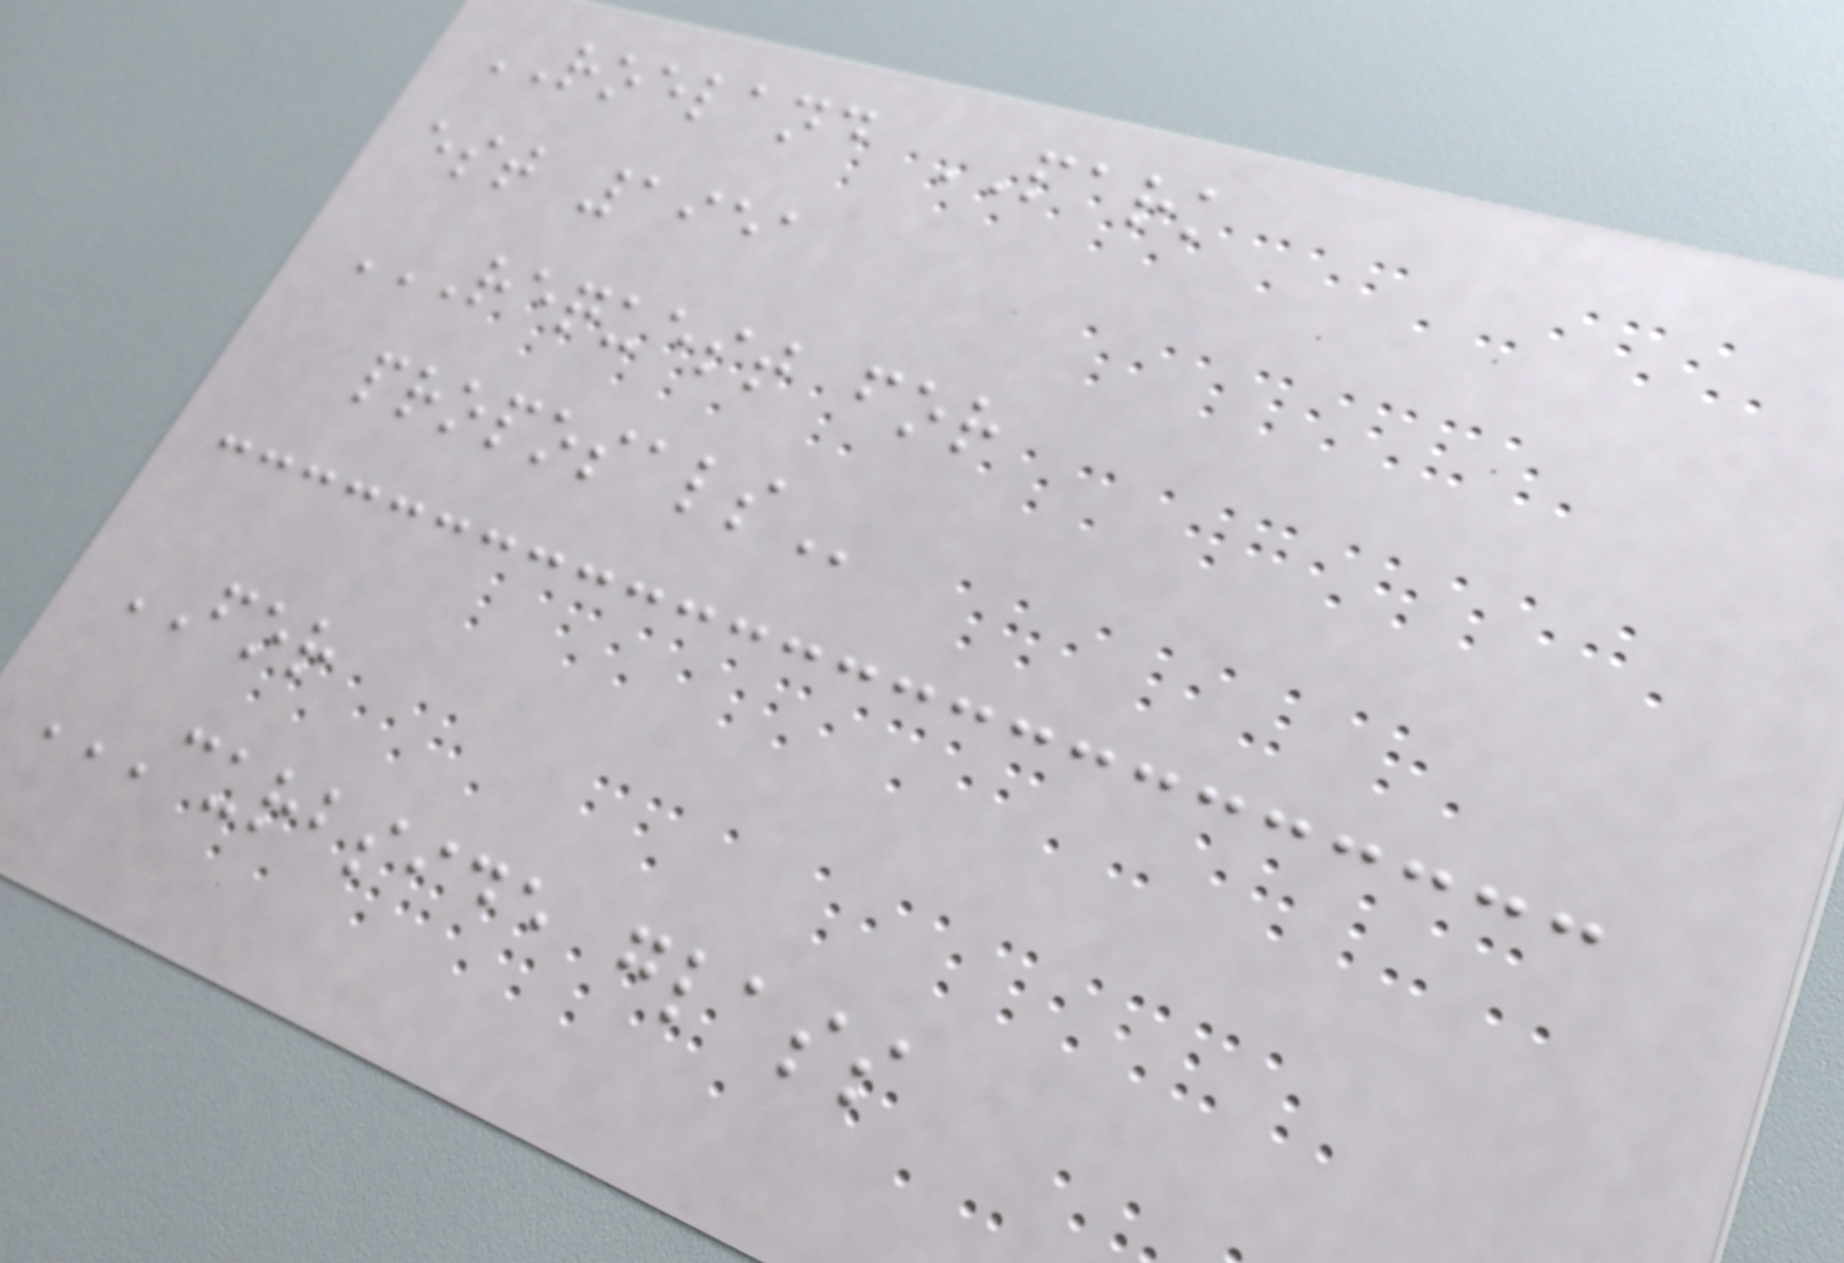ROELAND PARK
est 1951
REQUEST FOR
PROPOSALS
FOR
CURBSIDE GLASS
